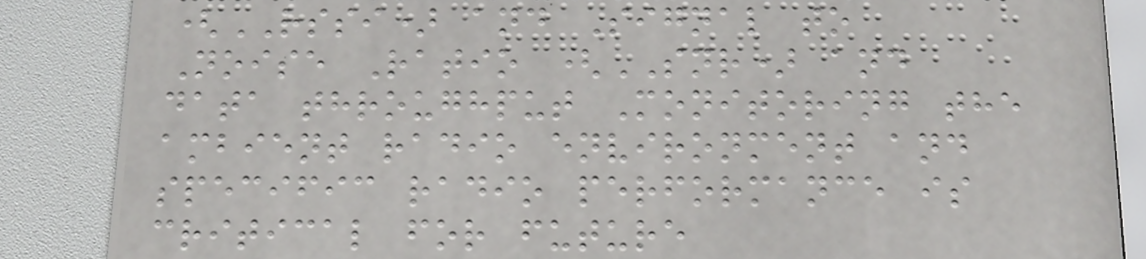(RSSI) and Signal to
Noise Ratio (SNR) and
data throughput Monitoring the
ambient radio environment and
specific radio performance is
critical for future
